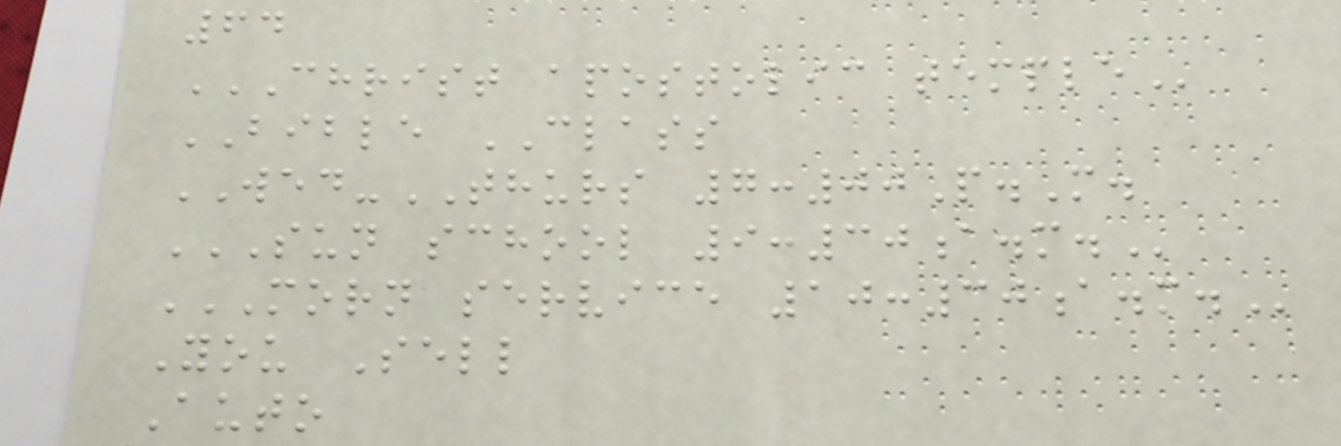64
CHRIST APOSTOLIC TEMPLE
BIBLE CLASS
WED-THURS 7:00P.M.
SUN SCHOOL 9:30A.M.
MORN SERVICE 10:30A.M.
You Sell
Auto
